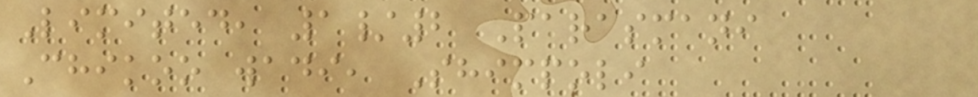Limited, 1/2 Parasmani
Chikoo wadi, Shimpoli
